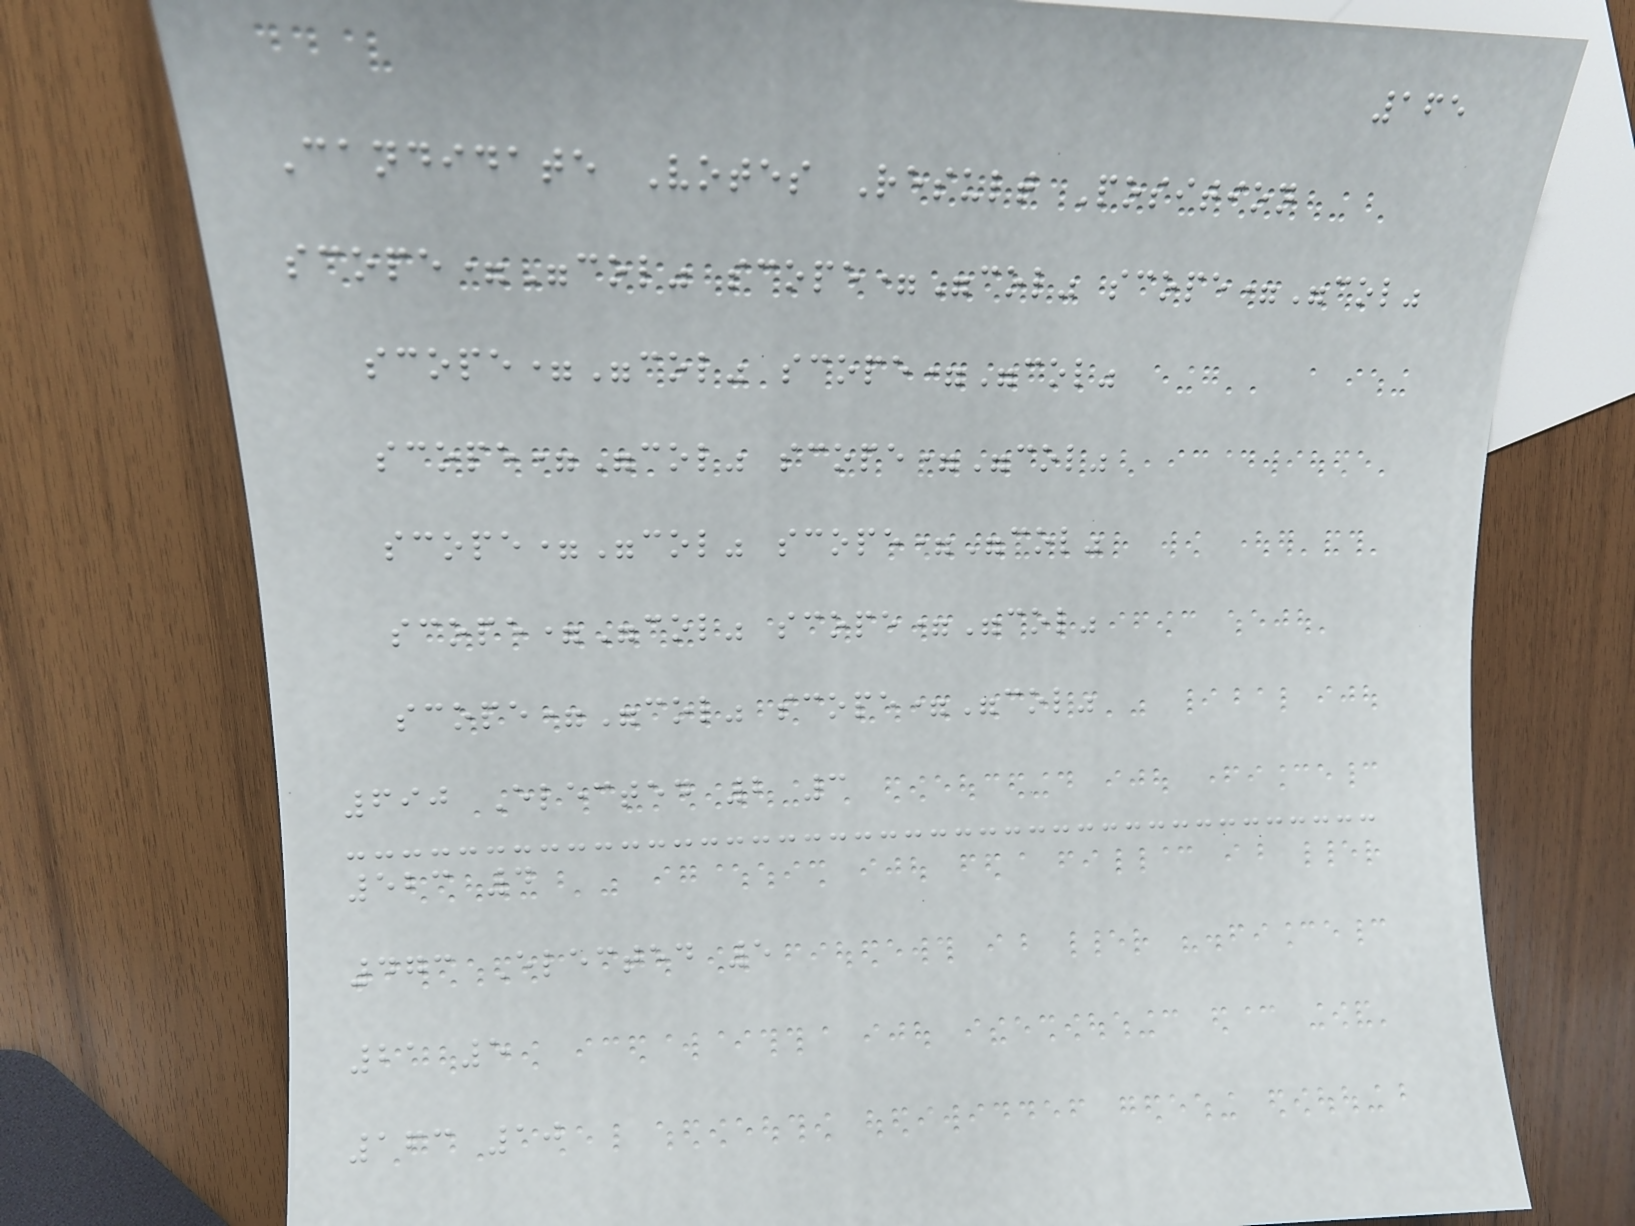165
Candidate Votes Result Position
scope="col" scope="col" scope="col"
scope="col" scope="col"
scope="col" scope="col"
scope="col" scope="col"
scope="col" scope="col"
scope="col" scope="col"
690 Elected 2 3
523 4
473 Elected 5
21 5
163 10
